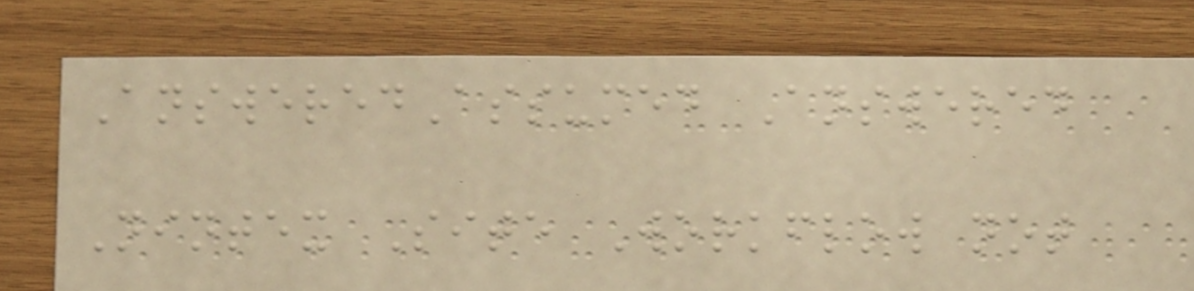AnsweredAssumed Answered
Nintex Site Workflow not
